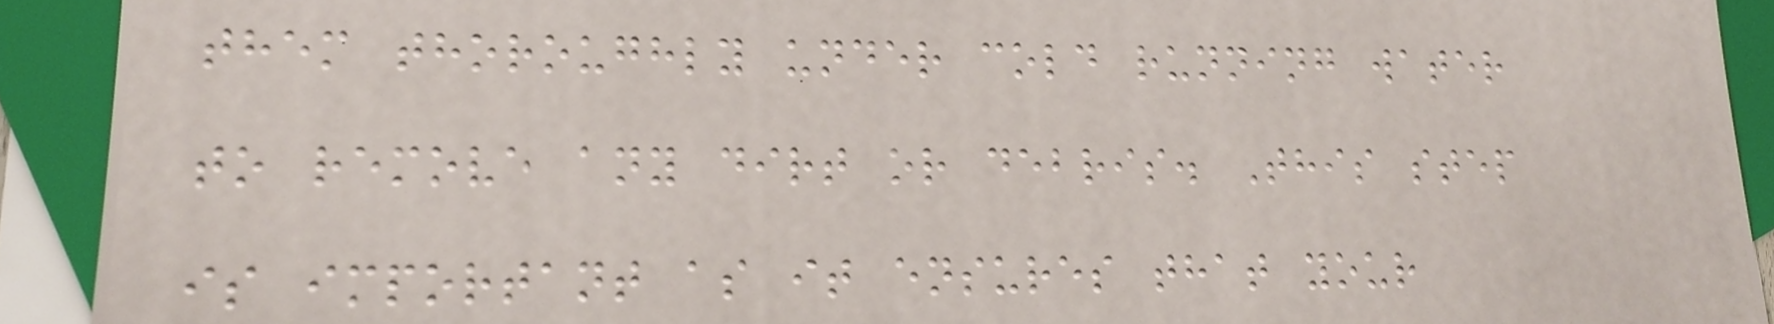them thoroughly under cold running water
to remove any dirt or debris. This step
is important as it ensures that your
